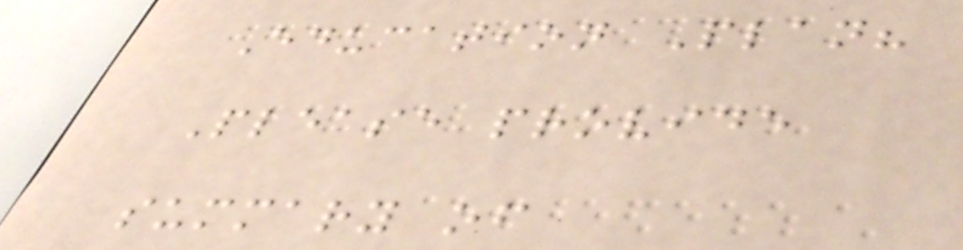Education Plan?
Please provide
summary of
